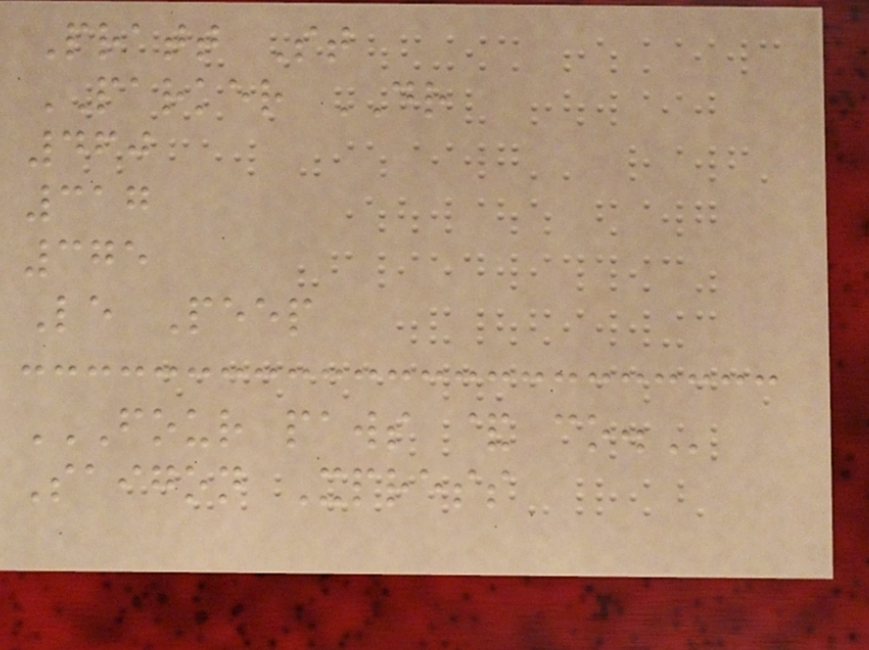Pratt St
PARKER DR
460
317
375
Le Peep
FOUR PAWS & CO.
Saigon Xpress
